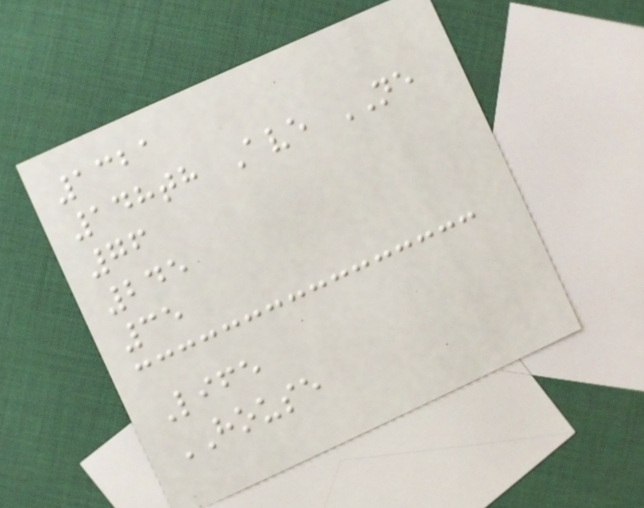1321
148th Ave NE
76
245
35
Life
HOUSE
